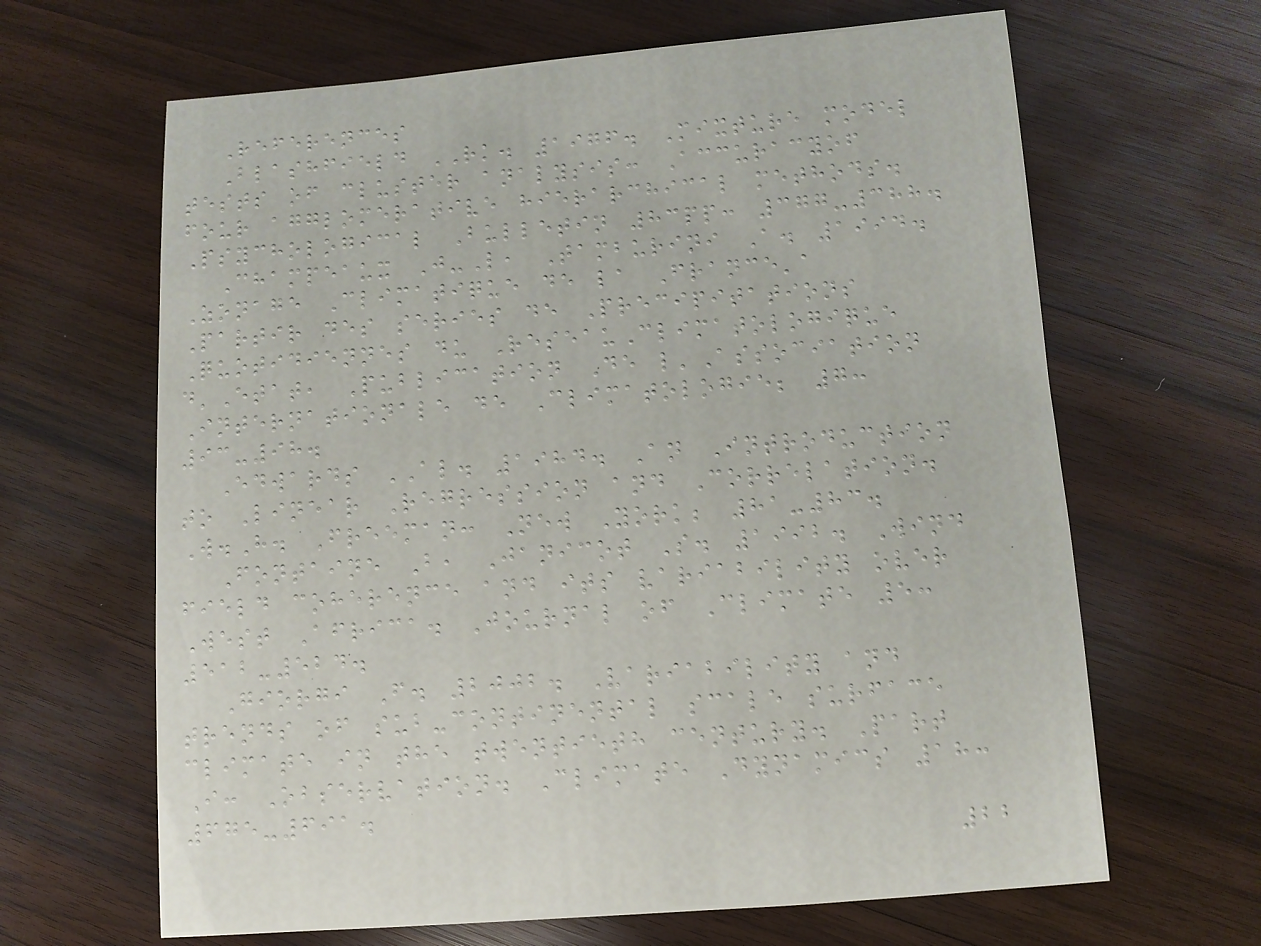References
Blashfield RK. 1976. Mixture model
tests of cluster analysis: Accuracyof
four agglomerative hierarchical methods.
Psychological Bulletin 83pp: 377-388.
Champeaux J-L, Tamburini A. 1994.
Zonage Climatique de la France'a
Partir des series de Precipitations
Quotidiennes du ReseauClimatologique
d'Etat, Publication De l'Association
Internationale de Climatologie; 7:
93-98.
Edwards AL. 1984. An Introduction
to Linear Regression and Correlation.
W.H. Freeman: New York; 81-83.
Fontaine B, Janicot S. 1992. Wind
field coherence and its variability over
West Africa. Journal of Climate 5:
512-524.
Giorgi F. 2002. Variability and
trends of sub-continental scale surface
climate in the twentieth century. Part
I: Observation. Climate Dynamics 18:
675-691.
22
